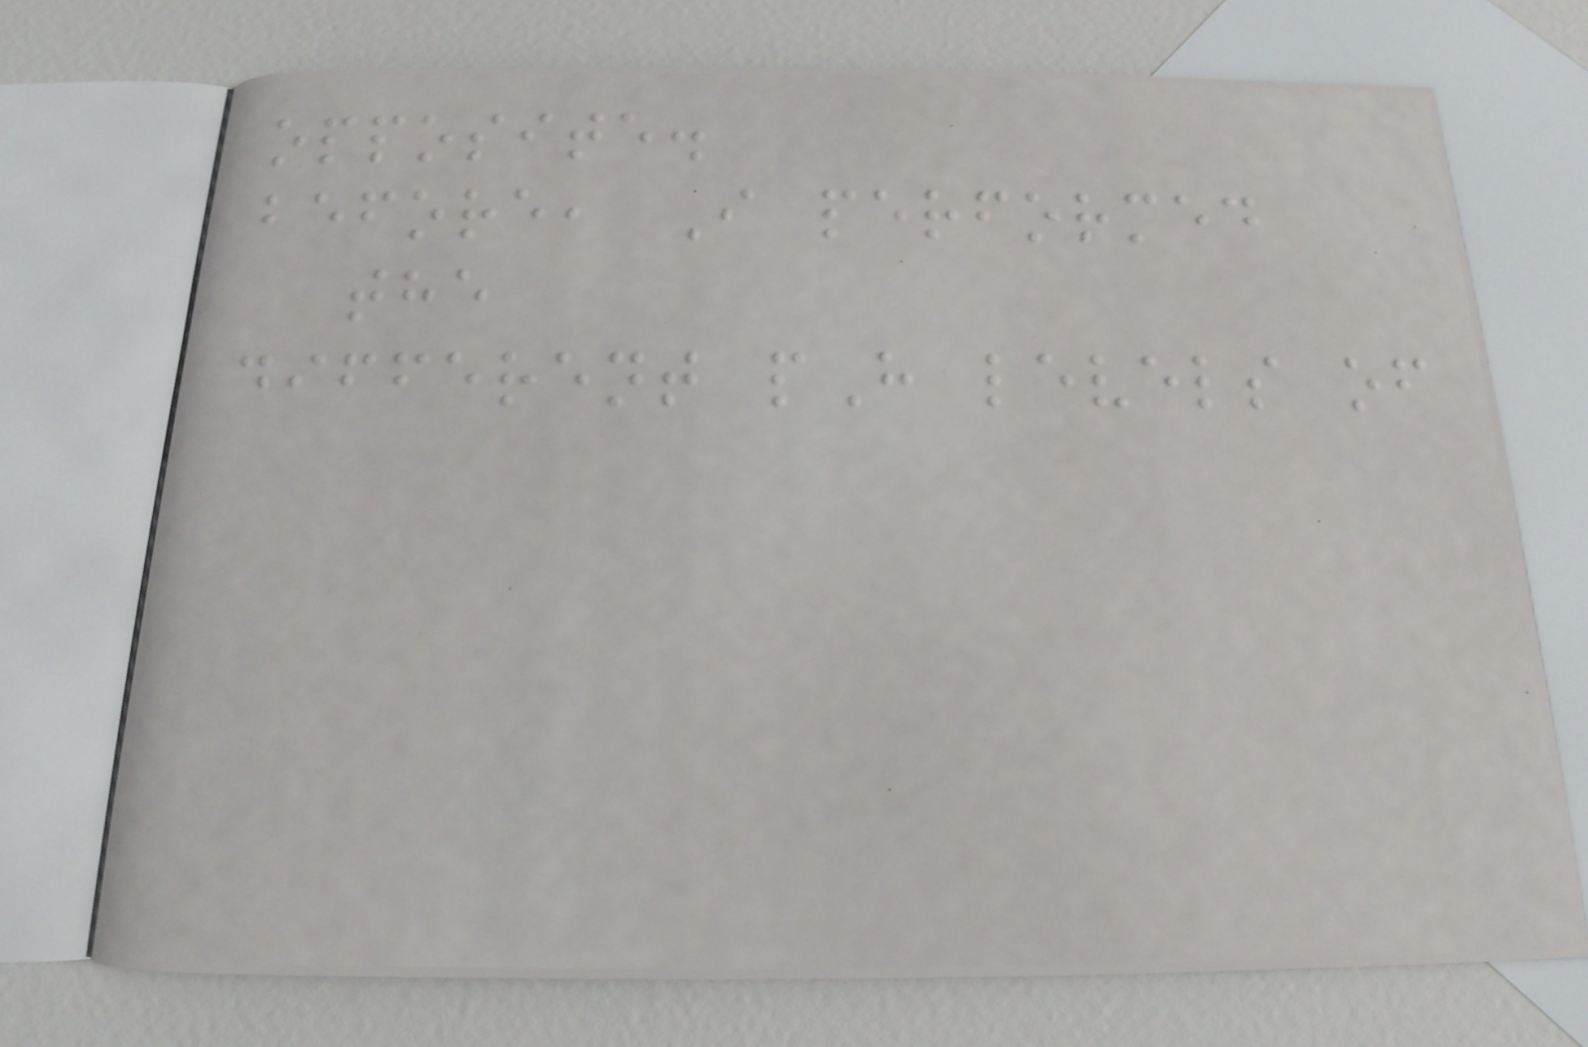opposite.
before, I performed
the
different pH levels of
